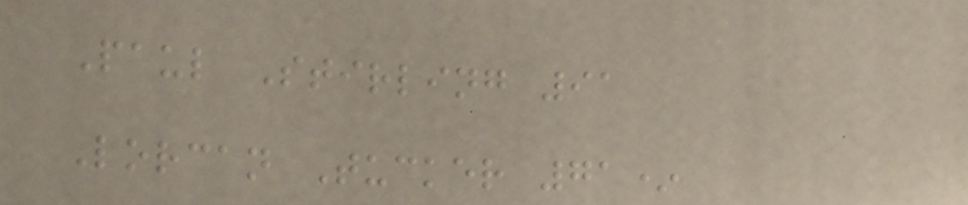Paul Stirling 91
Lorcan Tucker 71*
